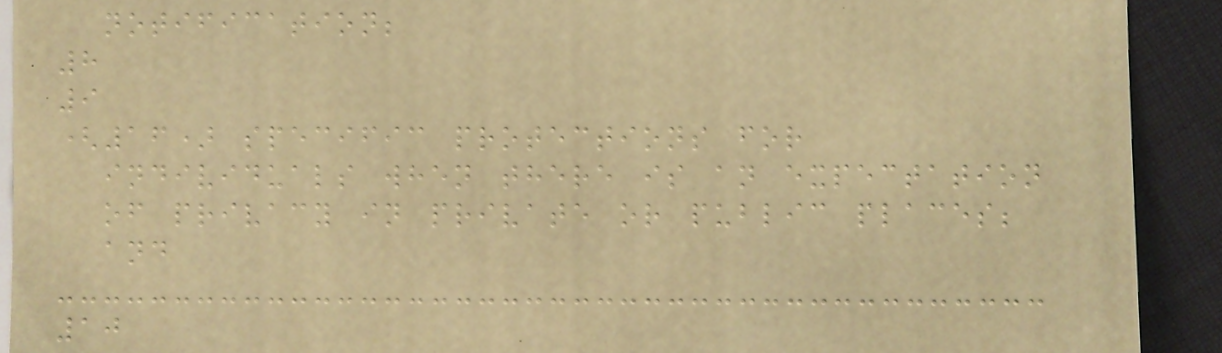notification;
8
9
(16) specific protections for
individuals when there is an expectation
of privacy in private or public places;
and
10
